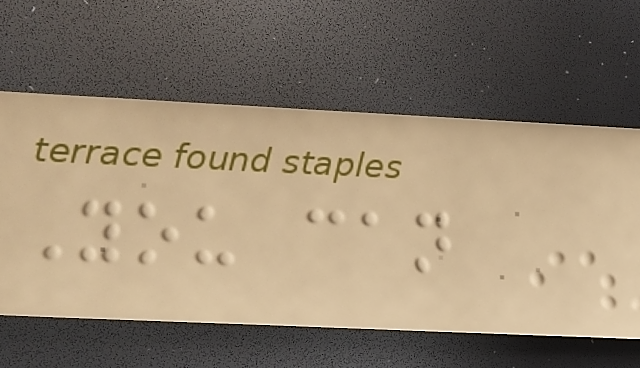You can
